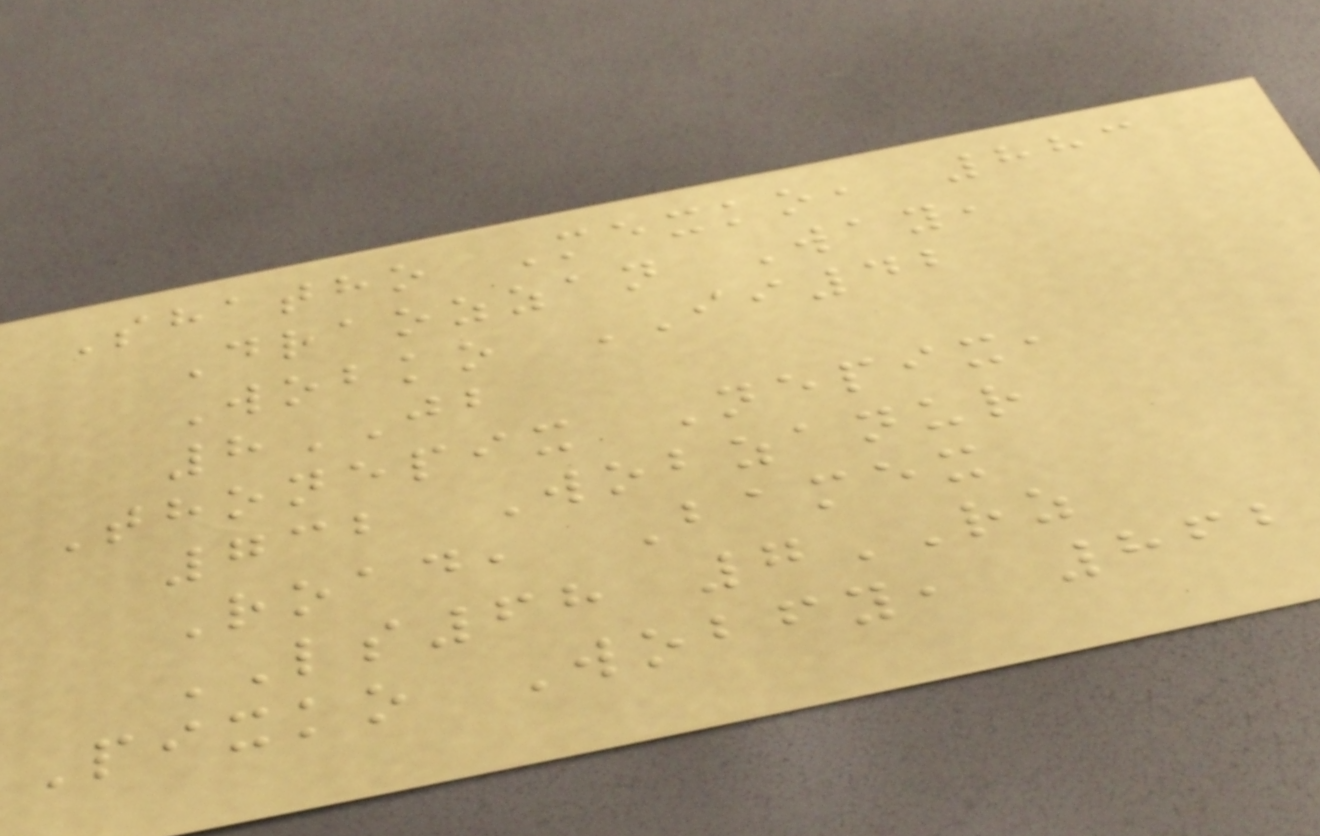Shatho Mexko, 883
Draozzan Way,
Wobko II42
8JB
Thonepix Nepix,
732 Wobzanur
Road, Bamex
LS68 7RZ
Pixko Wobfy, 862
